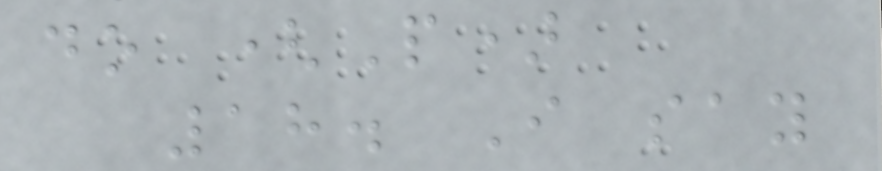do (P)
18. I say
